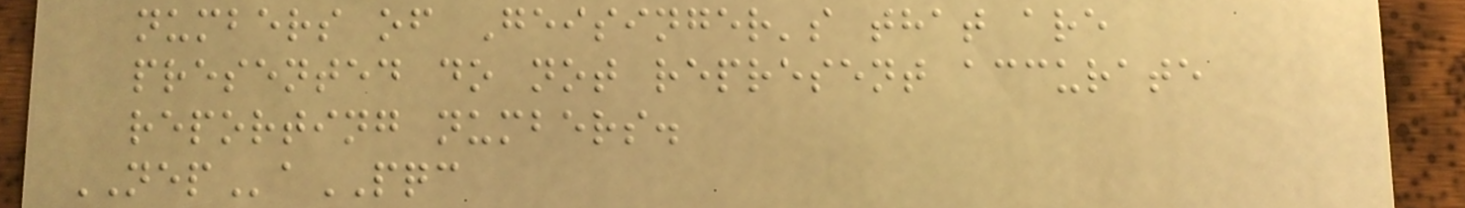numbers of Geisinger's that are
presented do not represent accurate
reporting numbers.
NEPaPQC
